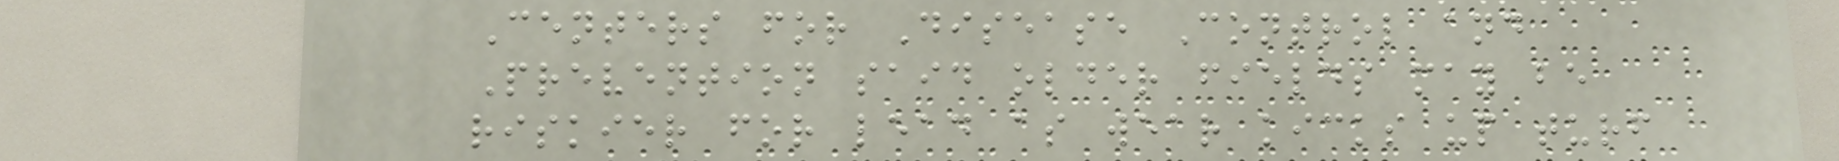Centers for Disease Control and
Prevention said older fields may be
riskier for lead as wear kicks up turf
